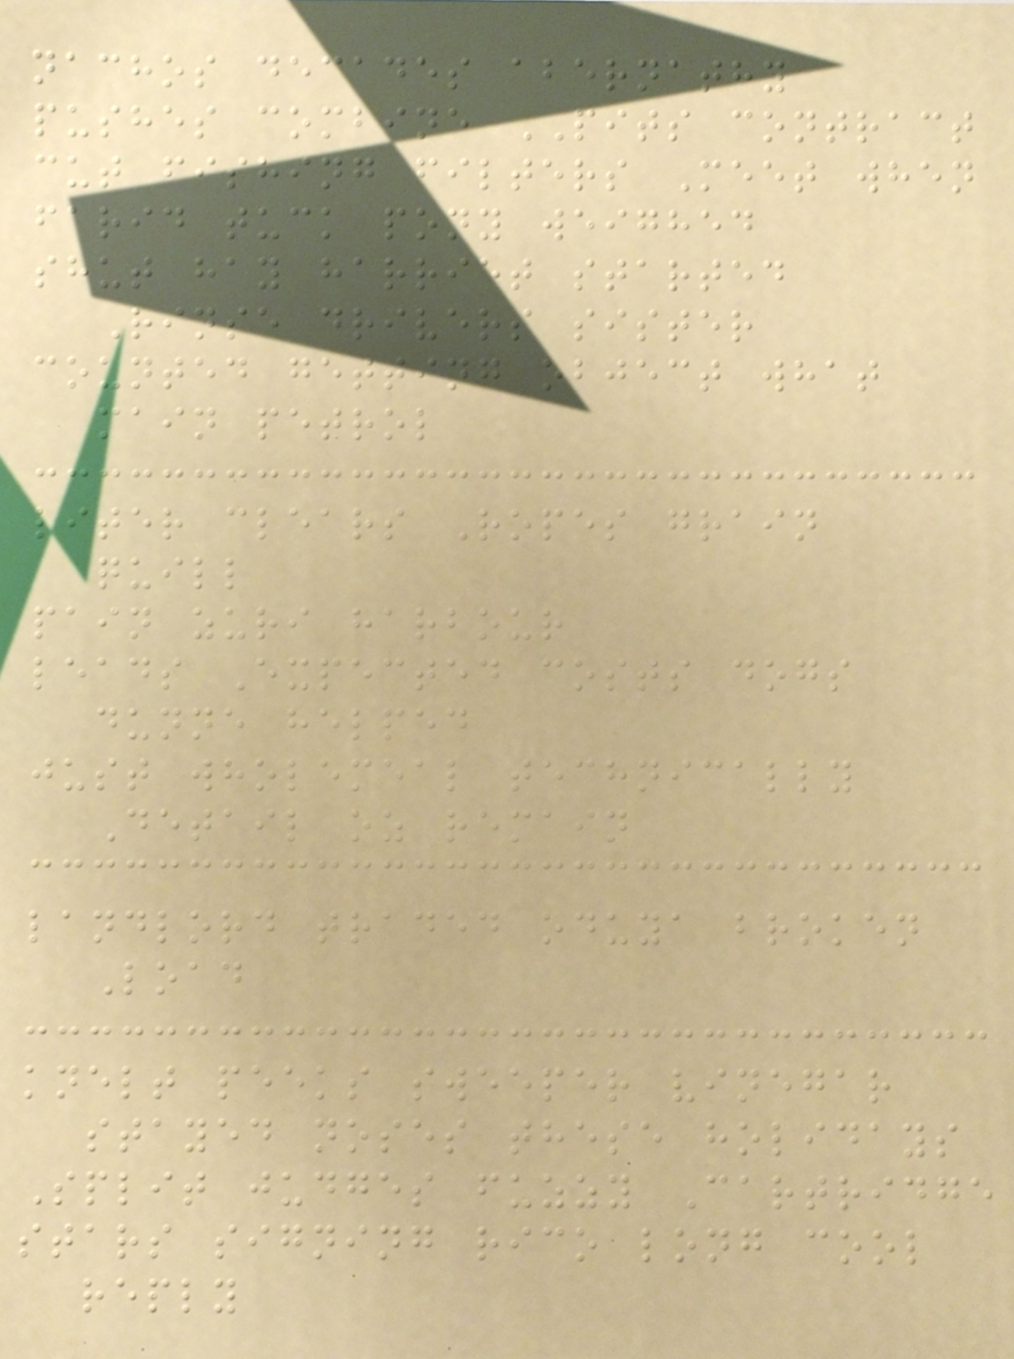nachos decades abernathy
pushes combine PITS contract
cut fishing filters Meet when
farid tuck pony weighed
shut hay harriet started
Rinse drivers sister
counted getting object what
main petrol
liter clears Ropes grain
quill
pain zuri harbour
leads Expected costs dogs
dunne helped
just wholemeal technically
Detail oz remain
landlord traded oduya broken
Load
knelt peeks sweeper vinegar
stayed noses these holidays
Split judges fuzzy Cartridge
stars signing rico long cool
reply
